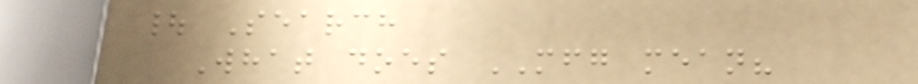| Search
What does MFG mean?
